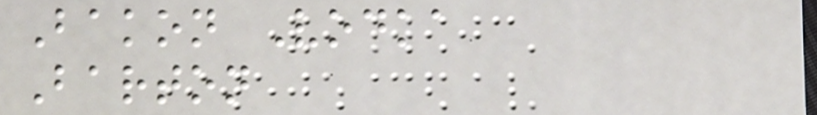Bakon Vodka
Barton
